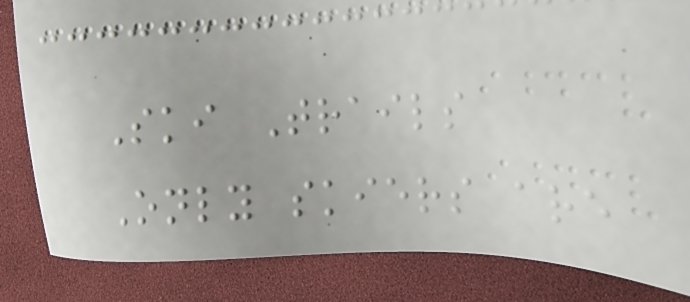Ski Trails
Only skiers are
